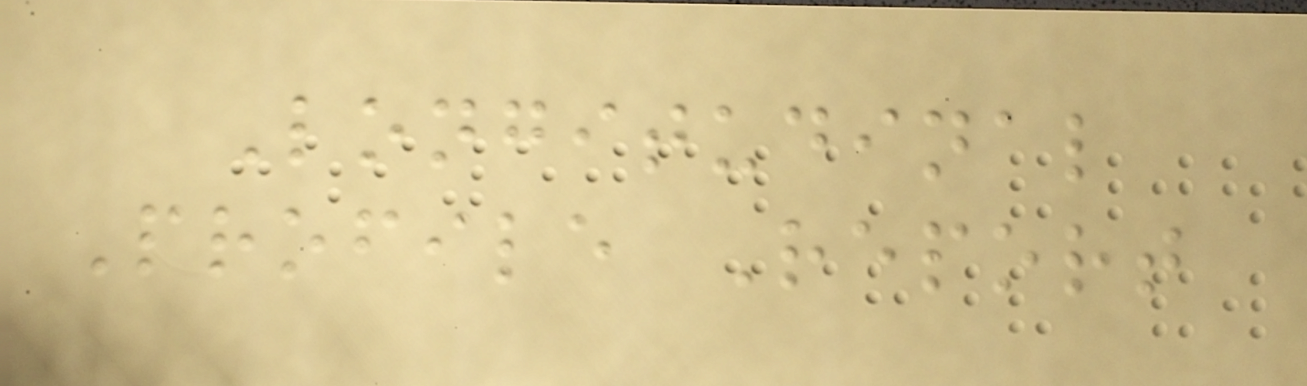Longitudinal
Profile Report
